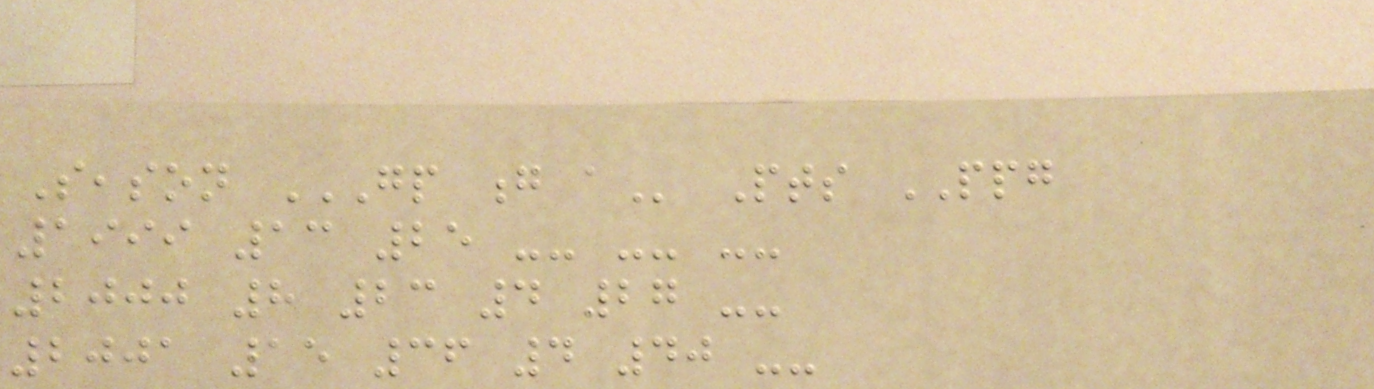Season GP G A Pts PPG
1999 13 25 -- -- --
2000 8 23 4 27 --
2001 15 36 4 40 --
